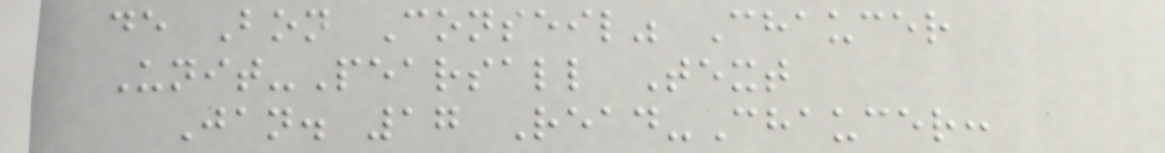de Bon Conseil" Chaucer
Unit-Pearsall Text
Jan. 17 Read-Chaucer:
